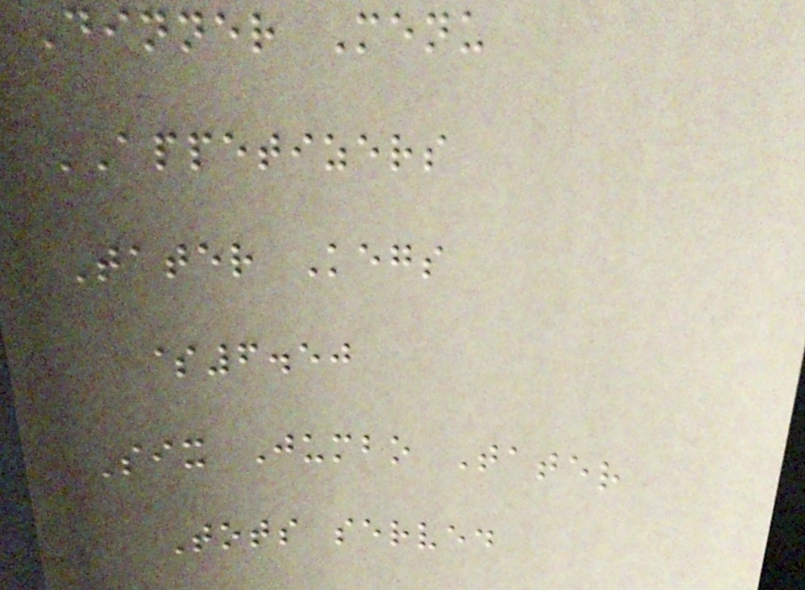Dinner Menu
APPETIZERS
Tater Kegs
$6.50
Six Jumbo Tater
Tots served
